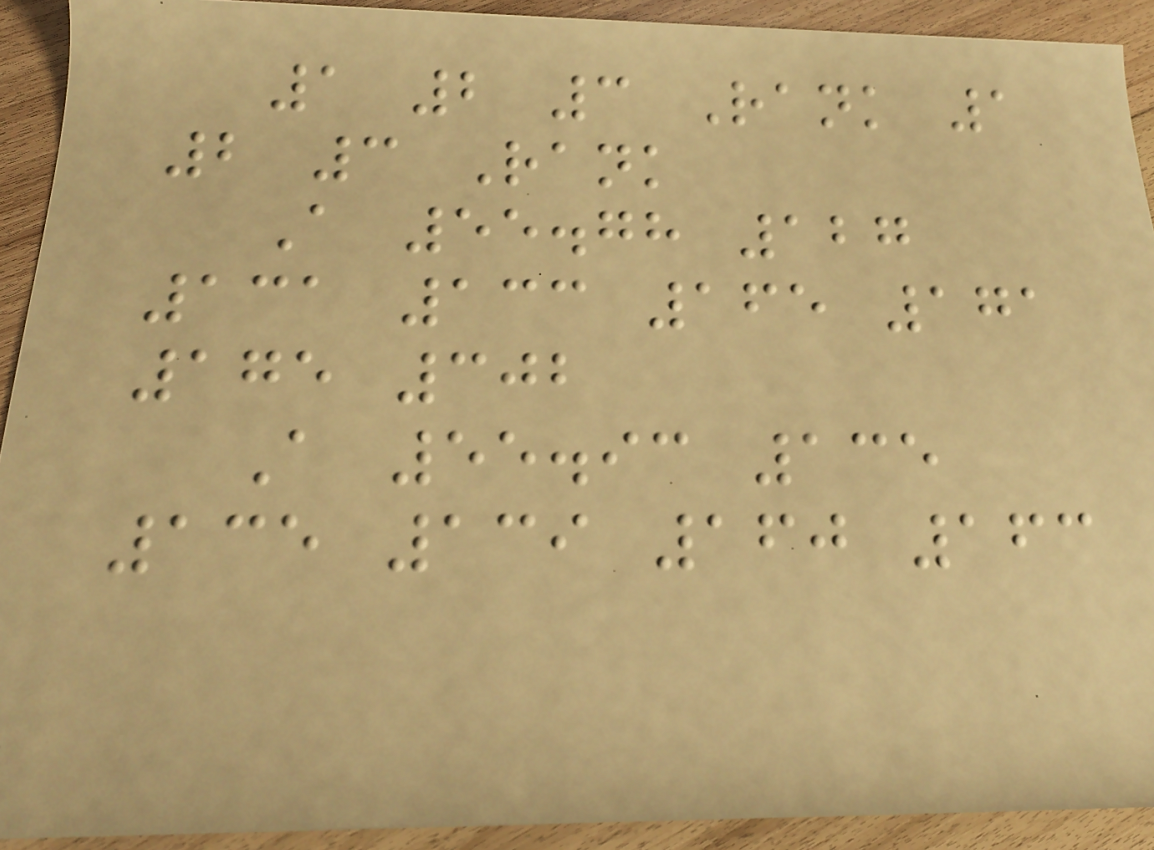1 2 3 Rank 1
2 3 Rank
A 55.78 127
131 133 165 171
175 302
A 55.93 135
135 139 160 163
